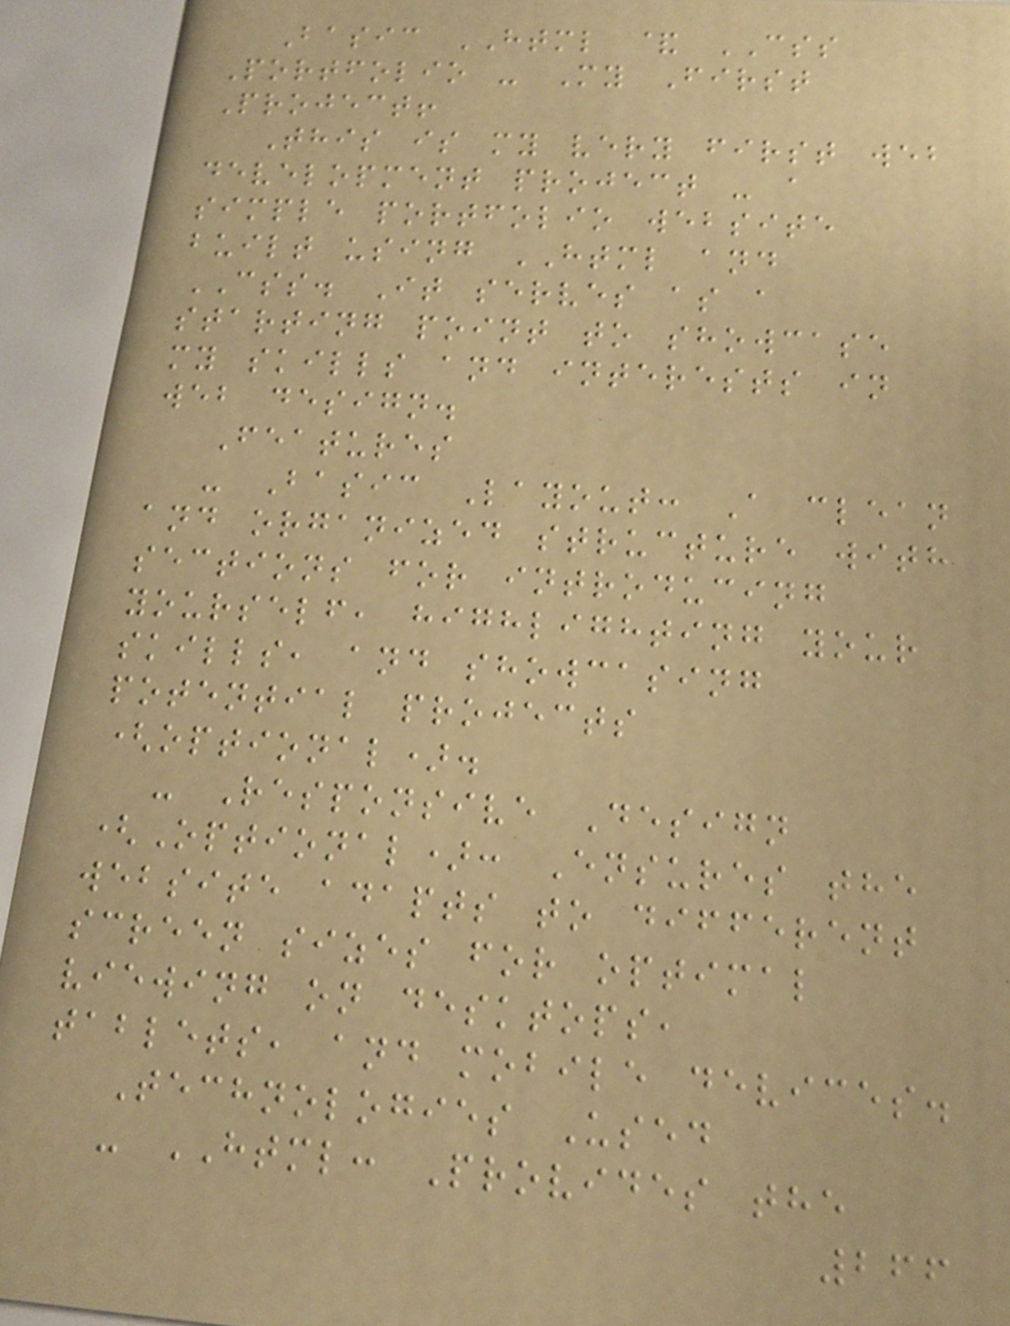Basic HTML & CSS
Portfolio - My First
Project!
This is my very first web
development project - a
simple portfolio website
built using HTML and
CSS. It serves as a
starting point to showcase
my skills and interests in
web design.
Features
- Basic Layout: A clean
and organized structure with
sections for introducing
yourself, highlighting your
skills, and showcasing
potential projects
(optional).
- Responsive Design
(Optional): Ensures the
website adapts to different
screen sizes for optimal
viewing on desktops,
tablets, and mobile devices.
Technologies Used
- HTML: Provides the
266
